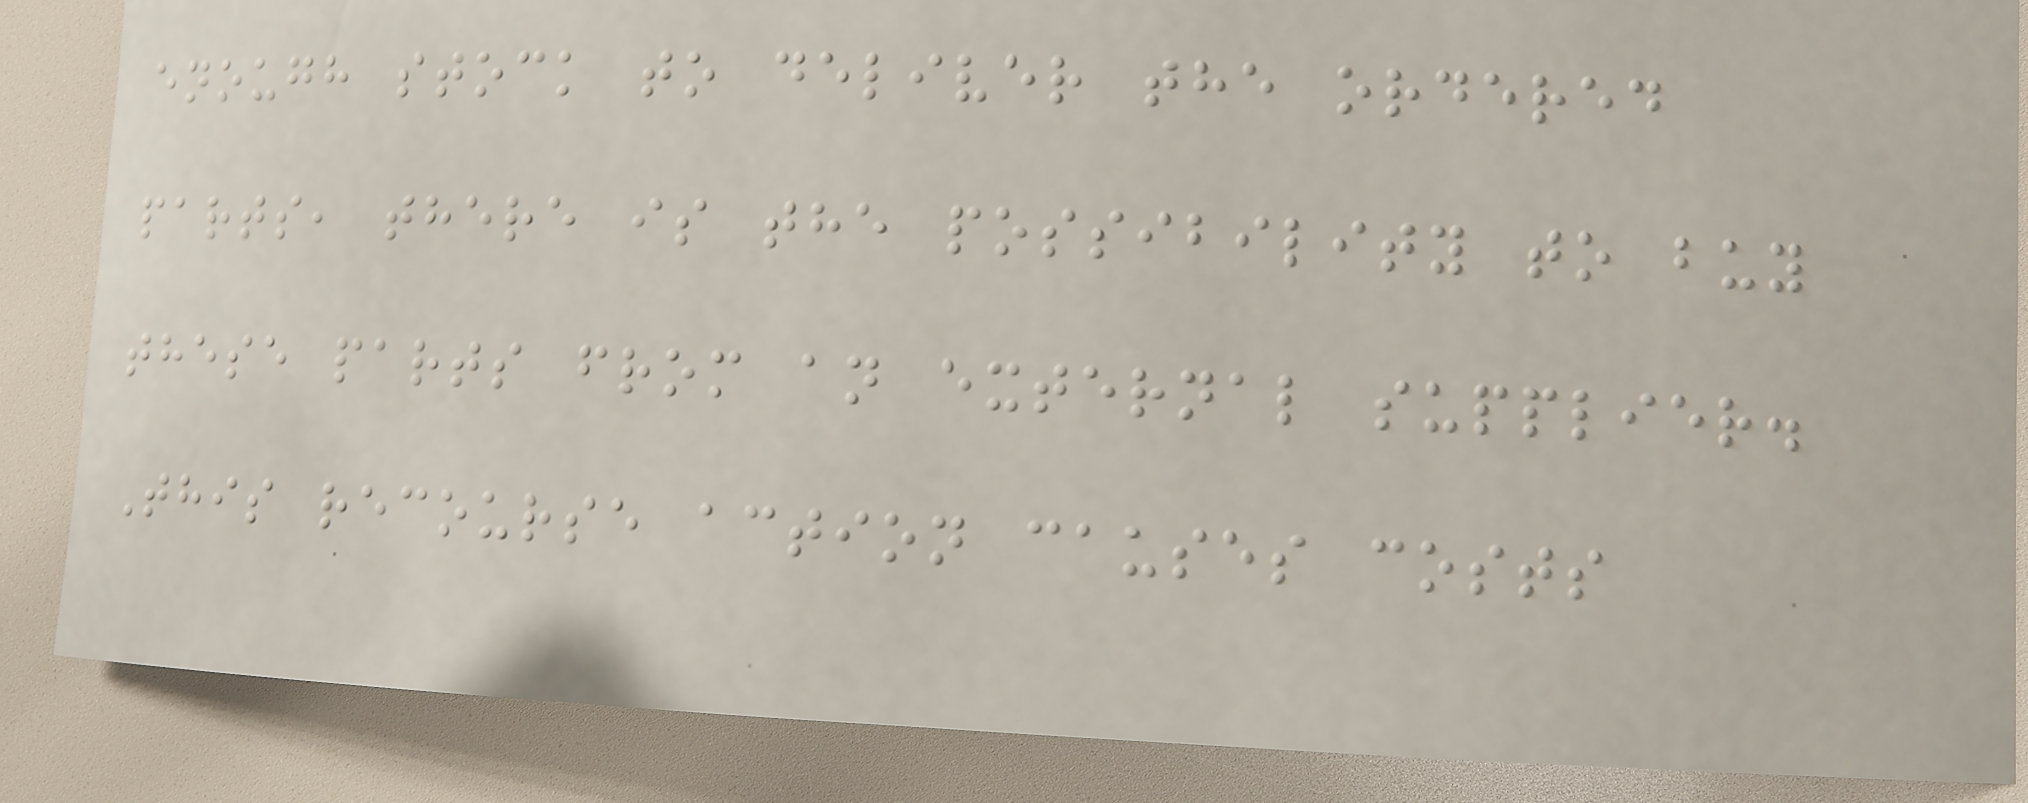enough stock to deliver the ordered
parts, there is the possibility to buy
these parts from an external supplier.
This recourse action causes costs
